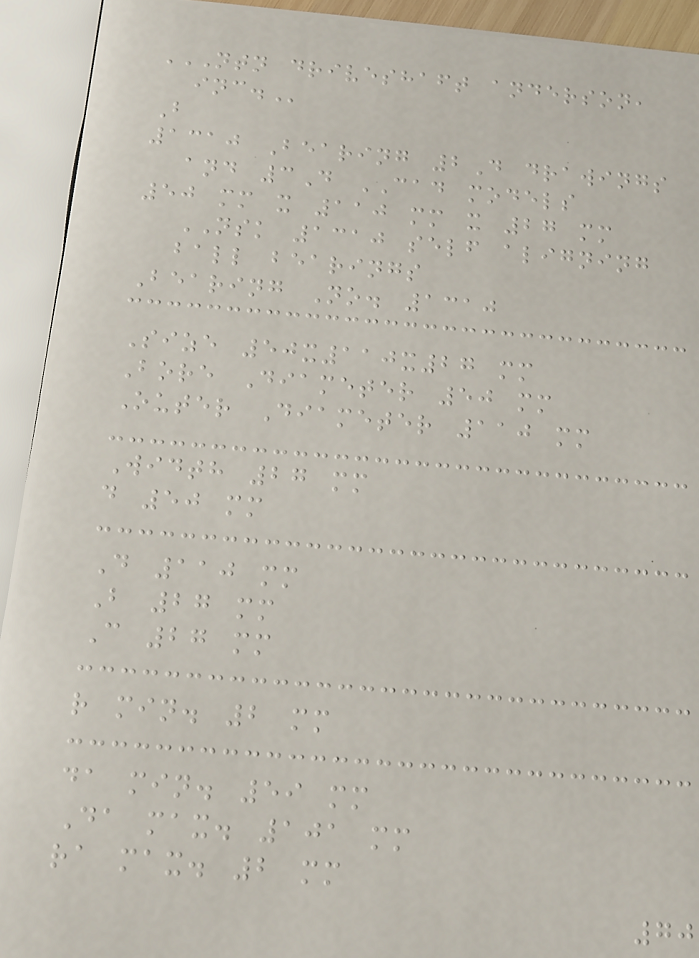NTN DRIVESHAFT ANDERSON,
INC.
B
1310 Bearing 2D drawings
and 3D CAD models
50 mm x 110 mm x 27 mm
NSK 1310 self aligning
ball bearings
Bearing No. 1310
Size 50x110x27 mm
Bore Diameter 50 mm
Outer Diameter 110 mm
Width 27 mm
d 50 mm
D 110 mm
B 27 mm
C 27 mm
r min. 2 mm
da min. 59 mm
Da max. 101 mm
ra max. 2 mm
70
